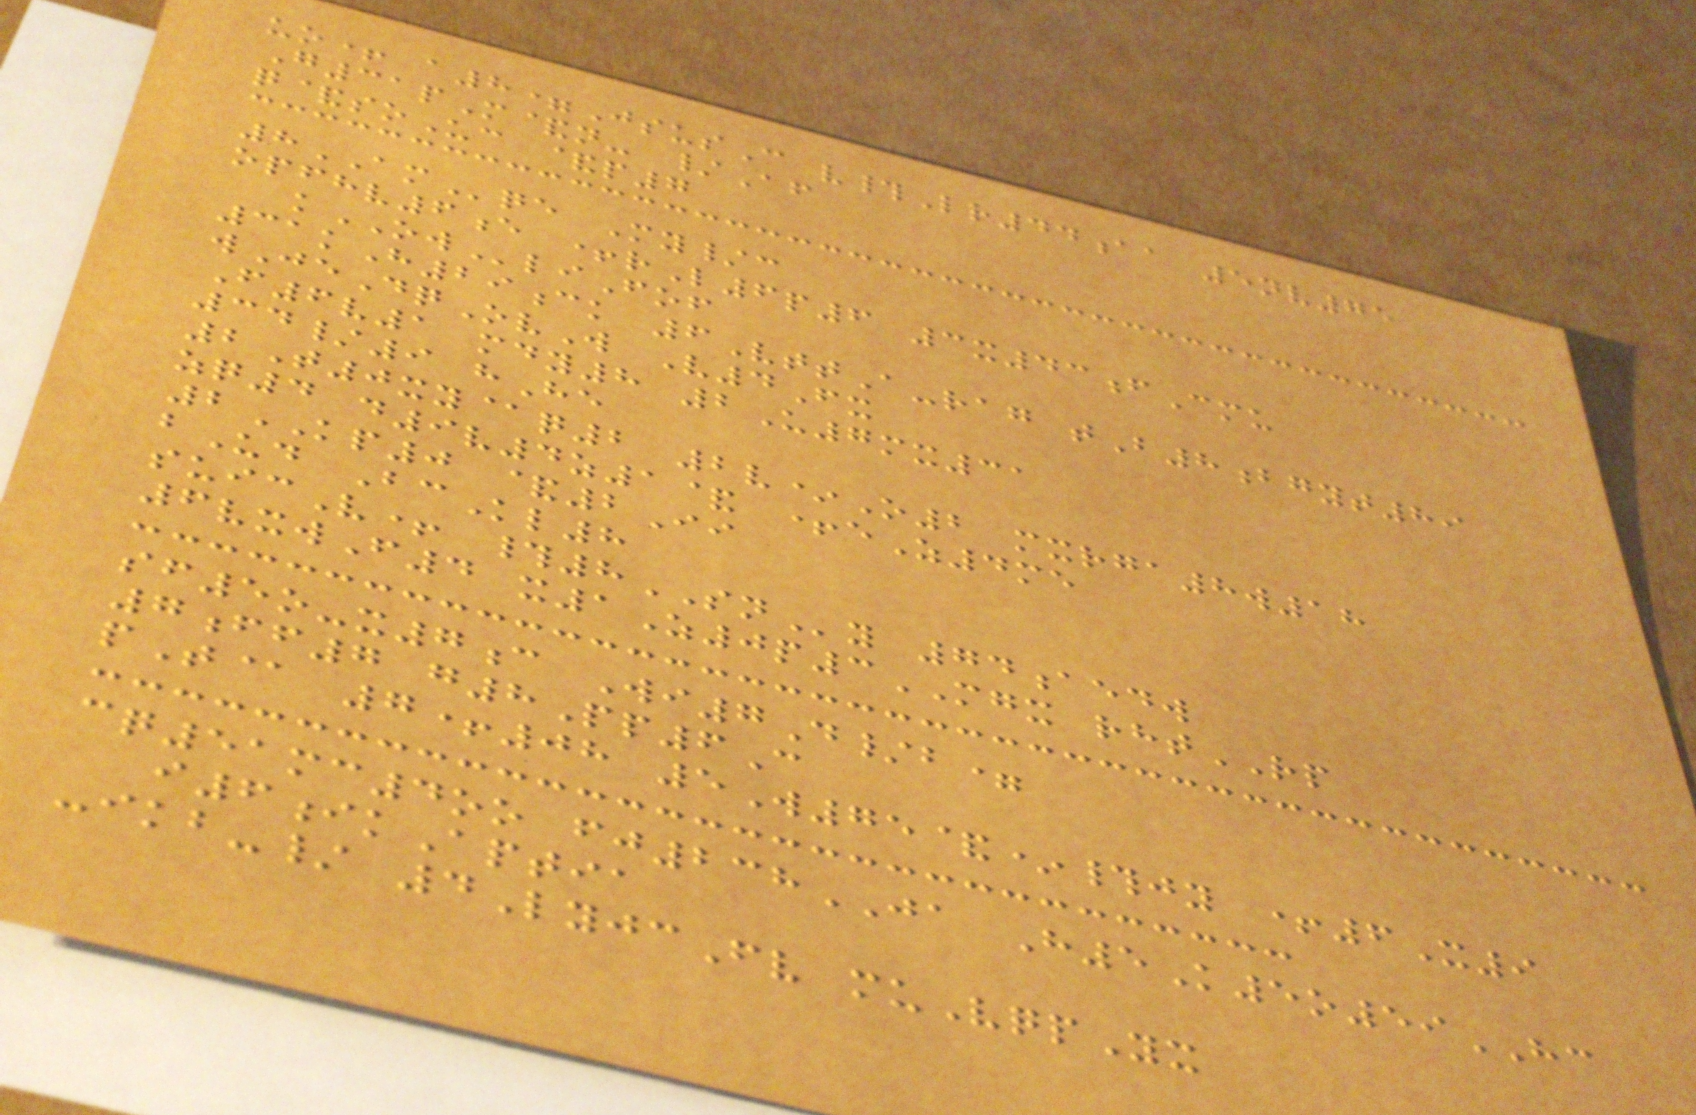uo+ a8=JsusC v#Lr44aa 5nv75
G31pM&n- /Af
q&soUc &p7
8AMqe My/c
opfhv6e +rL6p6 3x43fCmu
kOWliFof
31kH29ck 6VttA-rag tB8bgyt89
wJeDqOvW V4Fx
F6v1 mdy8 2U7mx31
34/9 hHe
2T0xy@q2 2v*O2 mxrga8w18
zq4 d9v4z1& +eZ4me
2KP0 &2Ii
bUd BcKl8
suicV+ #8SNy 74aedw
6vxwF4 x1Z0p3MGX rhtRP
sf5o-x7c Wi7D/b=
7ff7 g8Pp6C
pT@ 7+08 5W75&*#jy +6X9
cq51mc4oo fj238JA H5K5o59HC
i6ikAptia
-ikb-/ 4LyjcFv muVqpYx
